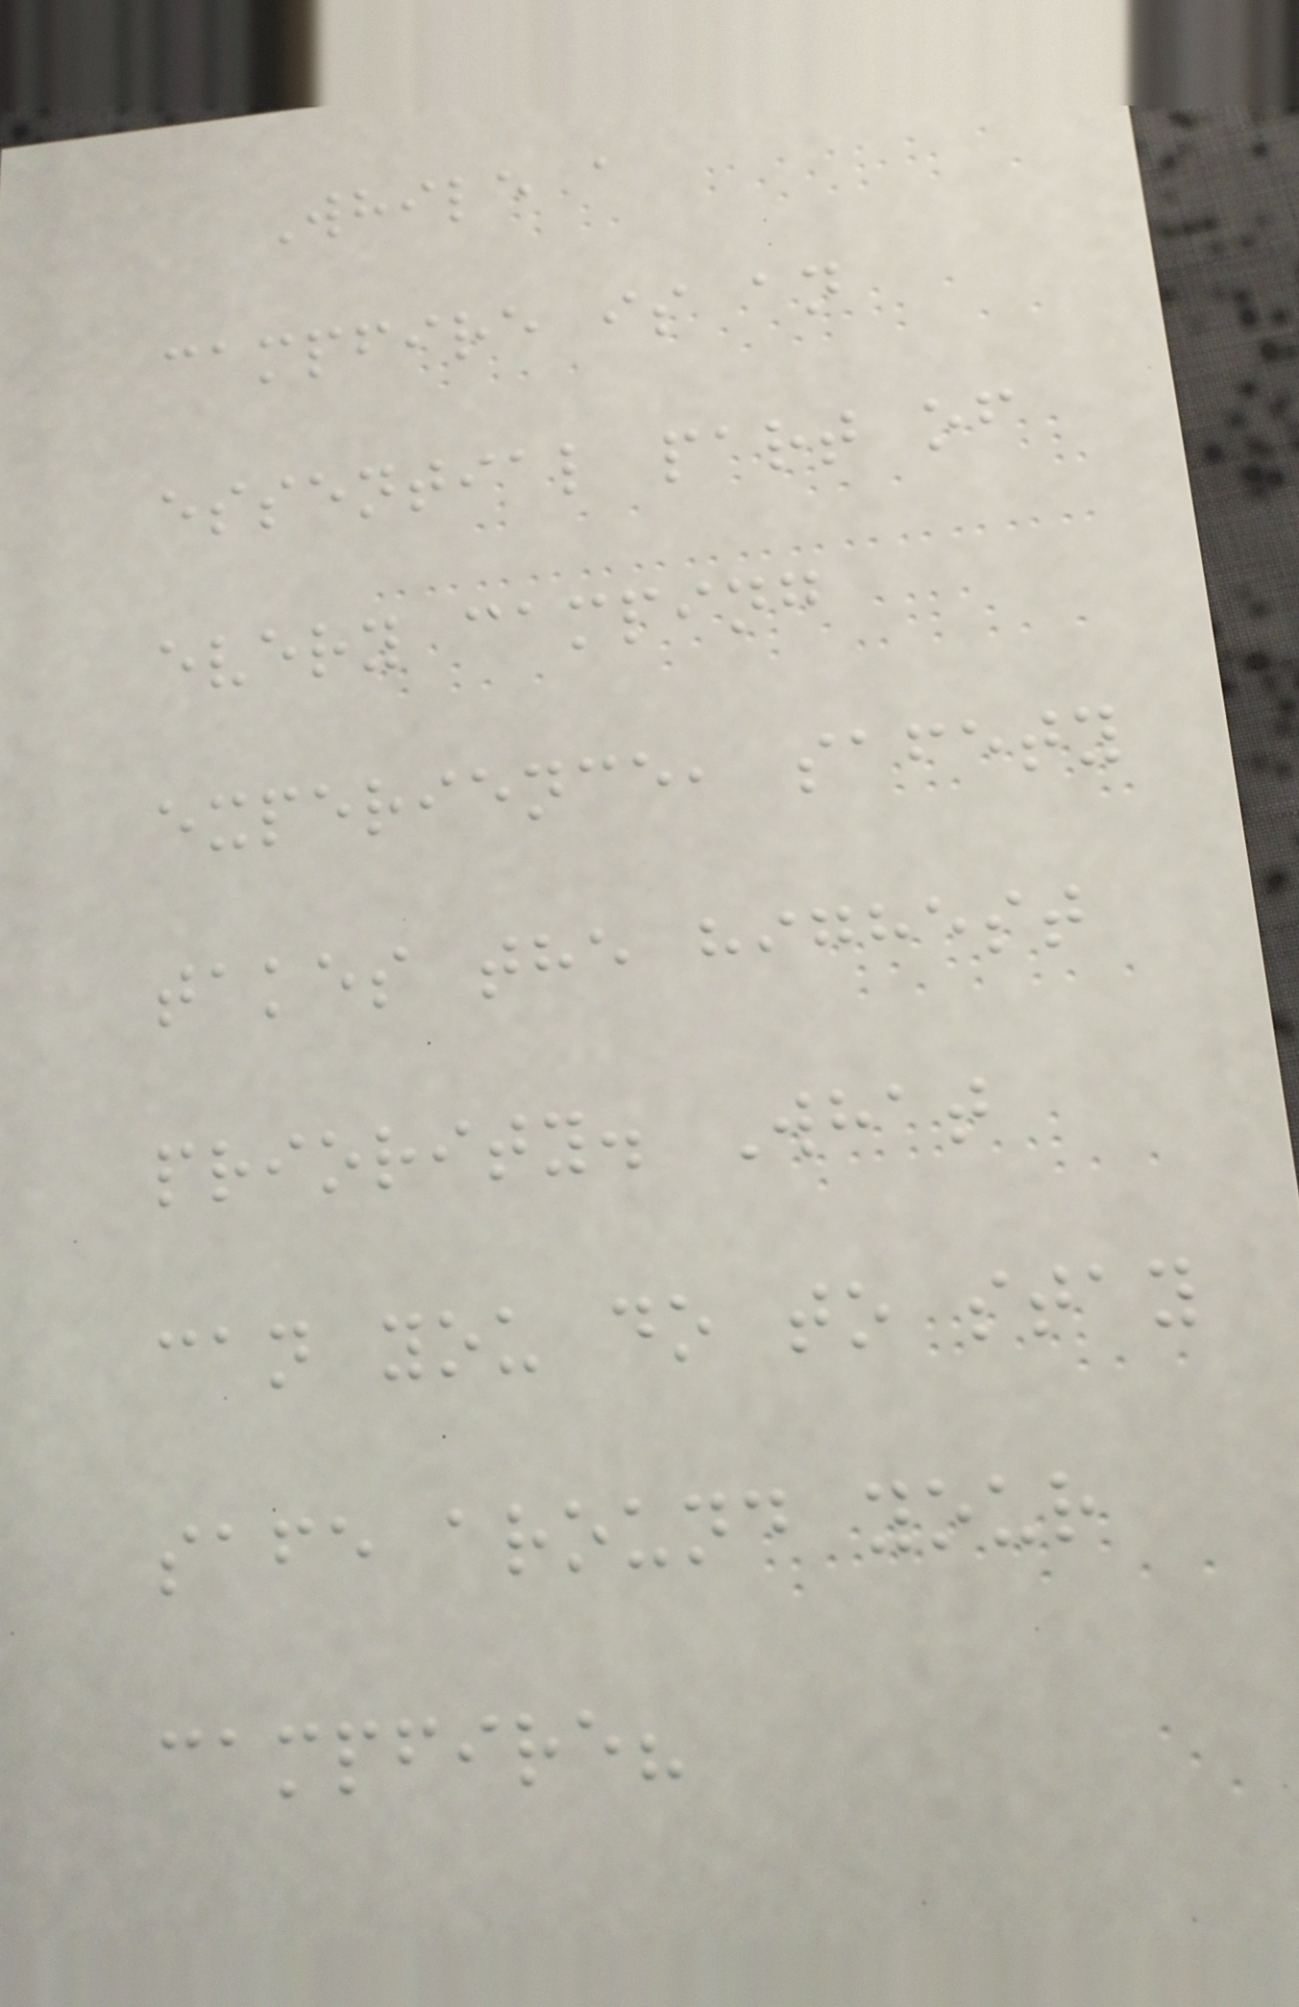While a
campfire is an
essential part of
every camping
experience, safety
takes the highest
priority. What
can you do to stay
safe around your
campfire?
